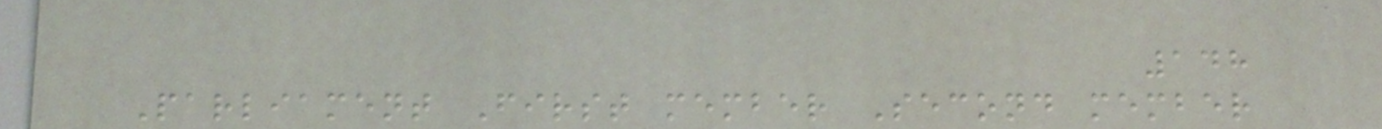148
Parliament First member Second member
